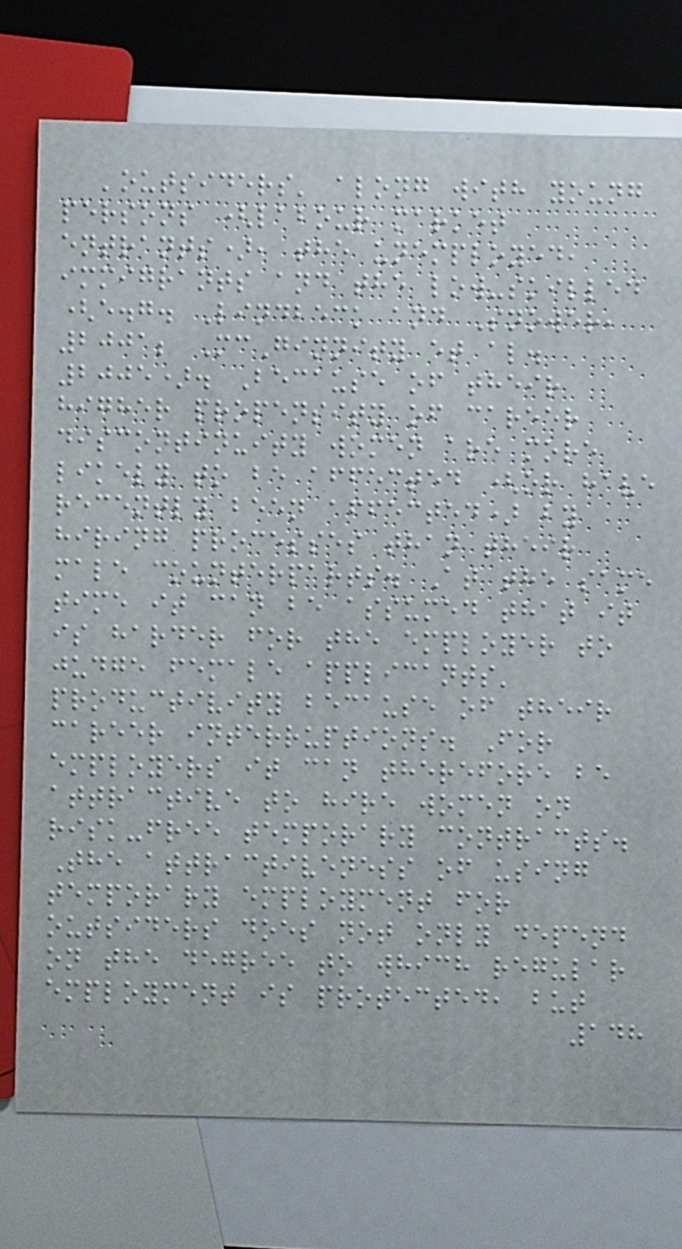'outsiders' along with young
persons (labour market
entrants), the unemployed,
immigrants and the low-skilled
(e.g. Lindbeck and Snower,
2001; McGinnity et al.
2005). Because of their
higher propensity of career
discontinuity women are more
likely to be affected (or have
recently been affected) by
hiring processes than their
male counterparts. At the same
time it can be assumed that it
is harder for the employer to
judge female applicants'
productivity because of their
career interruptions. For
employers it can therefore be
attractive to hire women on
risk-free temporary contracts.
The attractiveness of using
temporary employment for
outsiders does not only depend
on the degree to which regular
employment is protected, but
148
